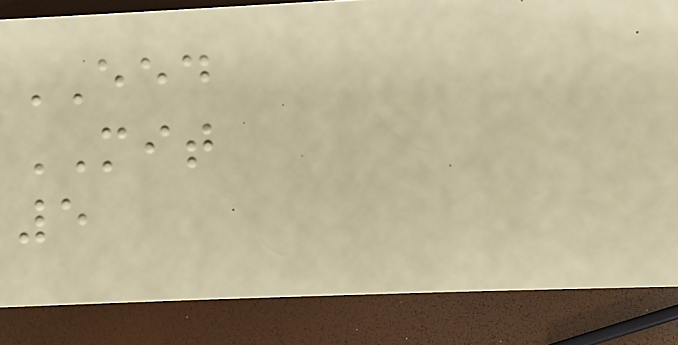EED
MIT
5
